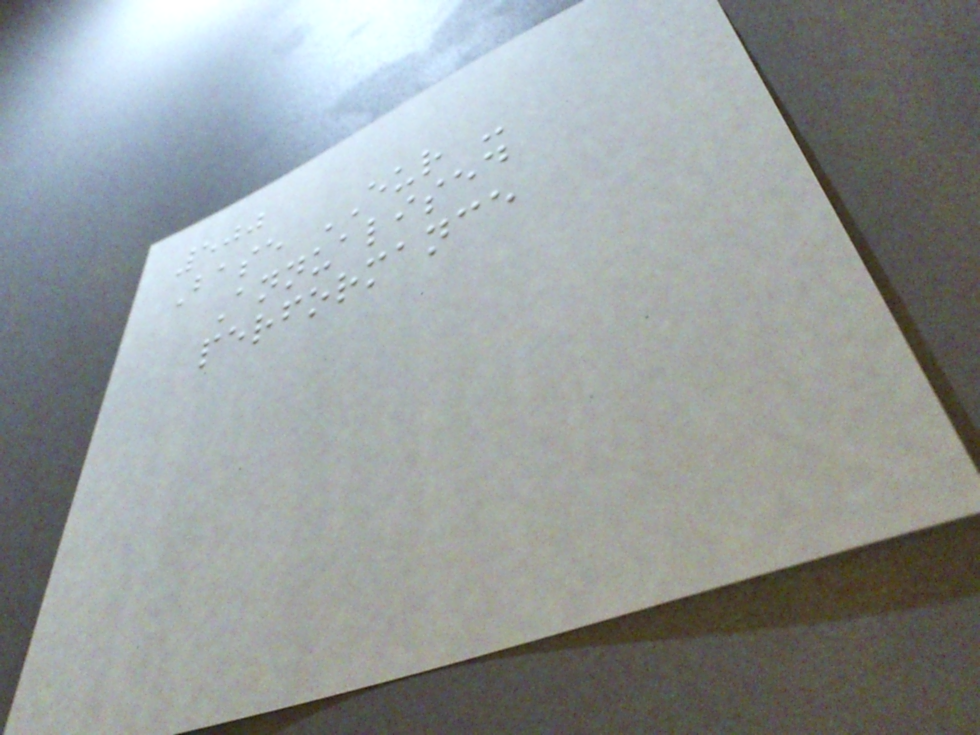500
Base EUR -
Annualised
performance
